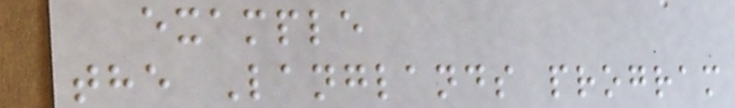example
the Langlands program
